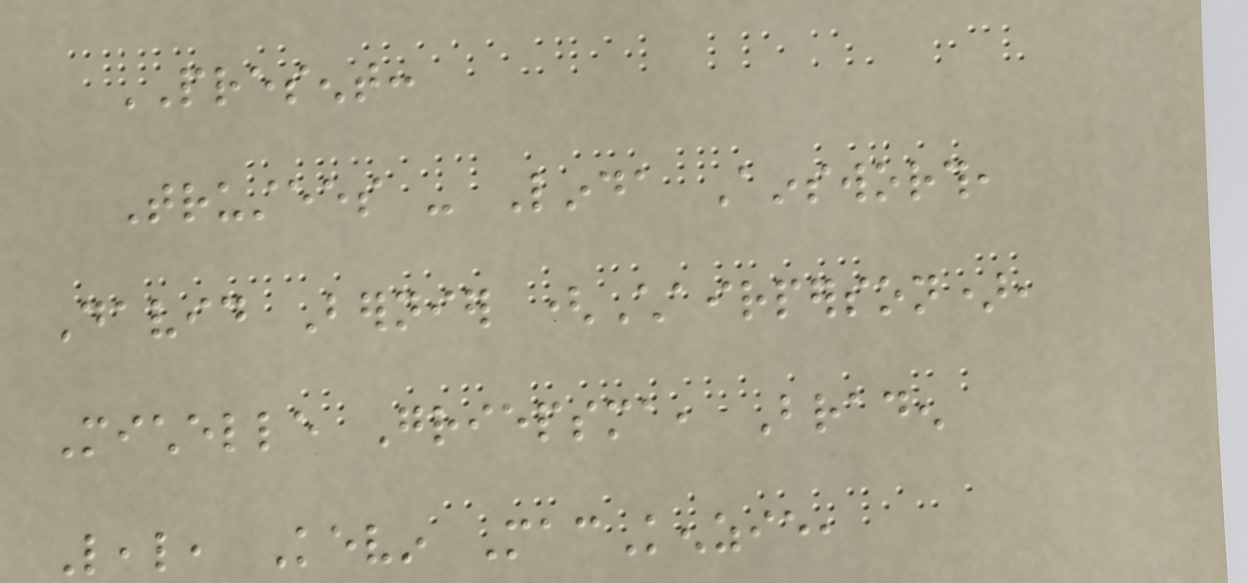PRESENT:
Trustees - Linda Ainsworth,
David Bernier (Chairperson),
Michelle Griepsma, Braden
Leal, Kevin MacKenzie,
